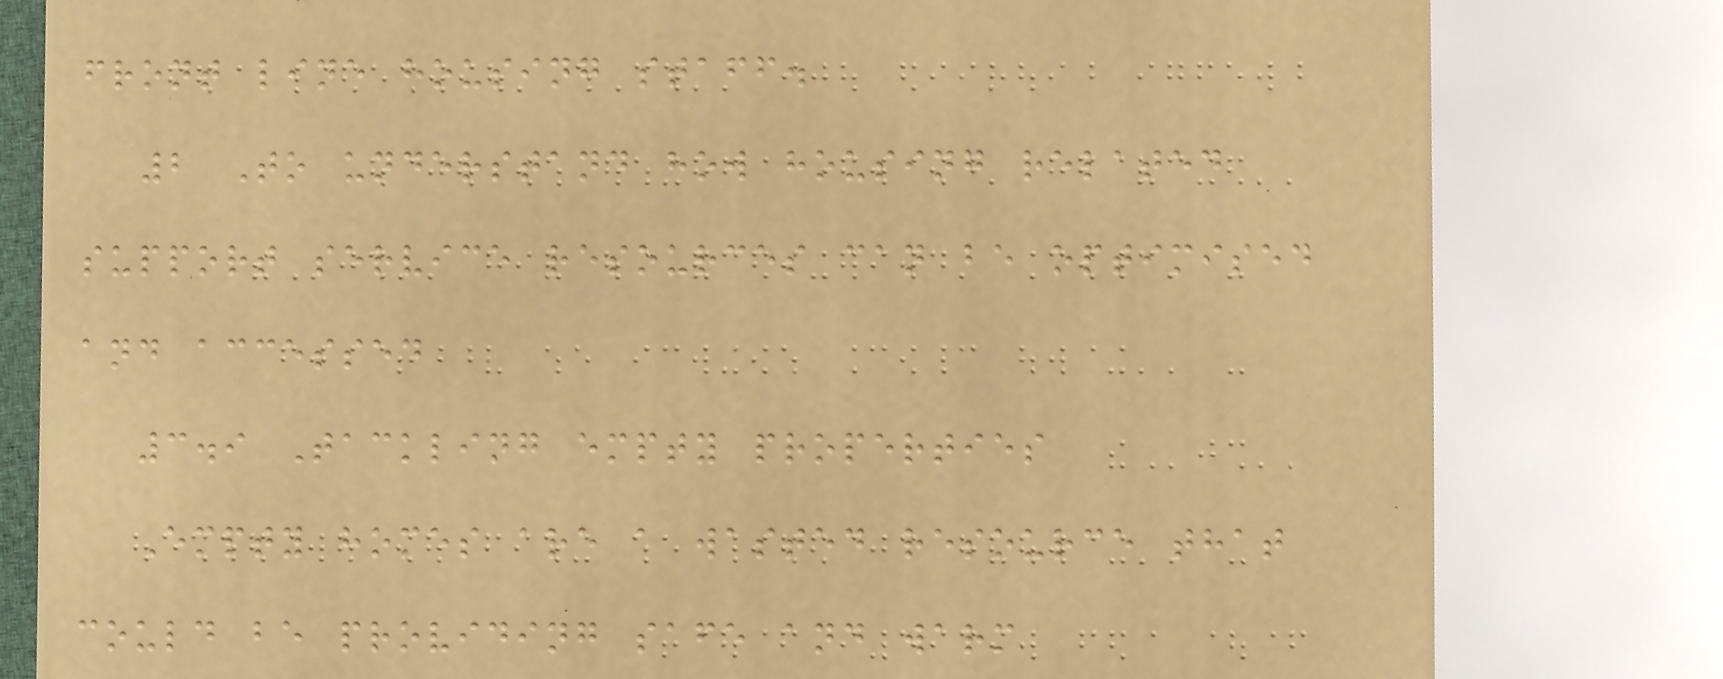front line housing staff.
2 To understand how housing related
support service resources can be optimised
and accessed
3.9 Tackling empty properties
Empty homes are a wasted resource that
could be providing safe and warm
